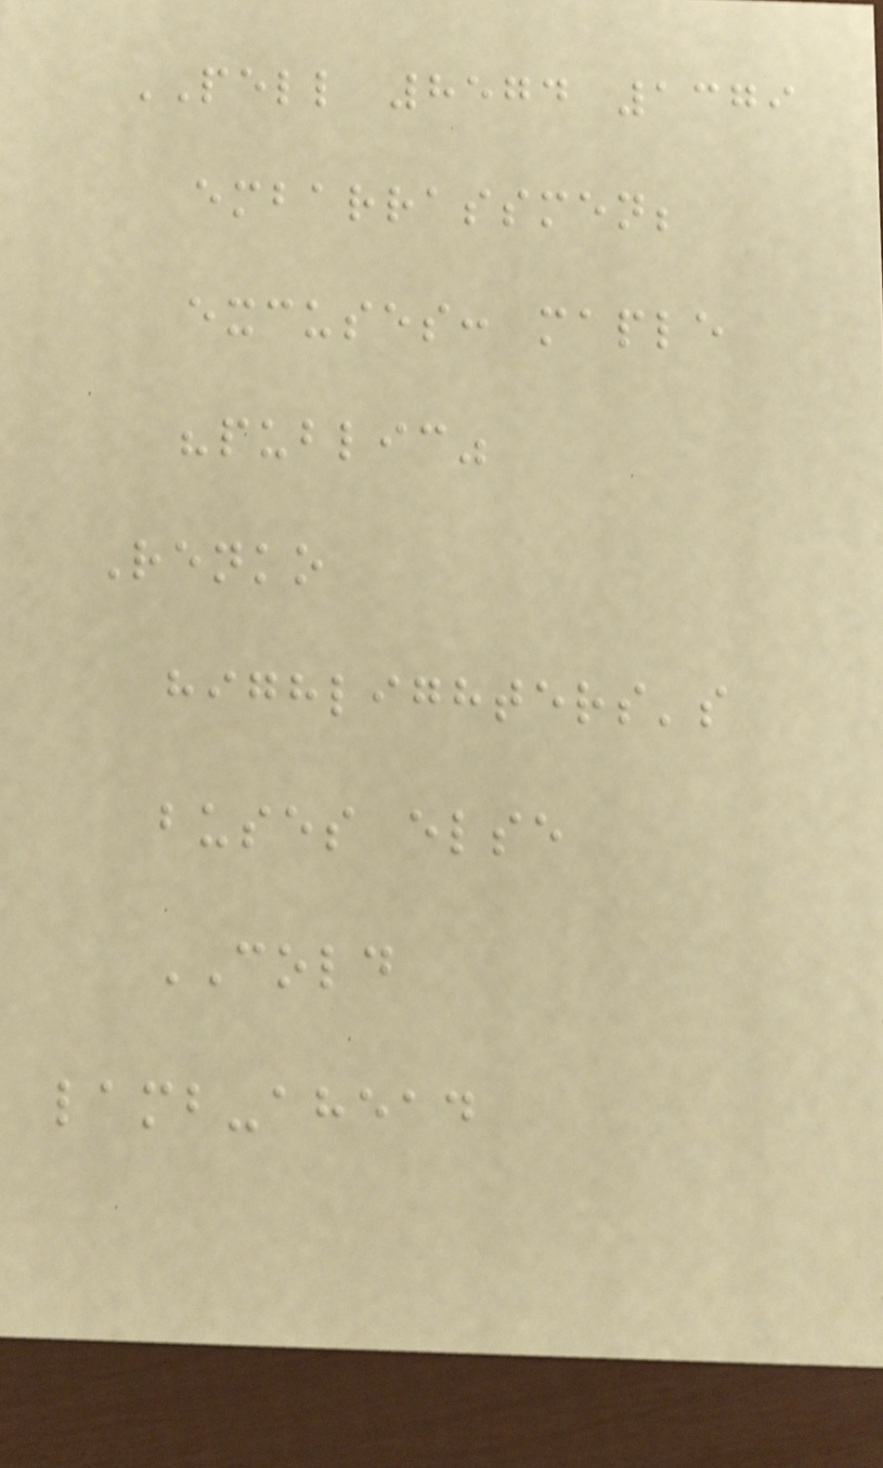PELL 8574 1379
embarrassmen;
excuses: maple
"public"
Renko
highlighters's
buses else
COLD
lamb-ahead
